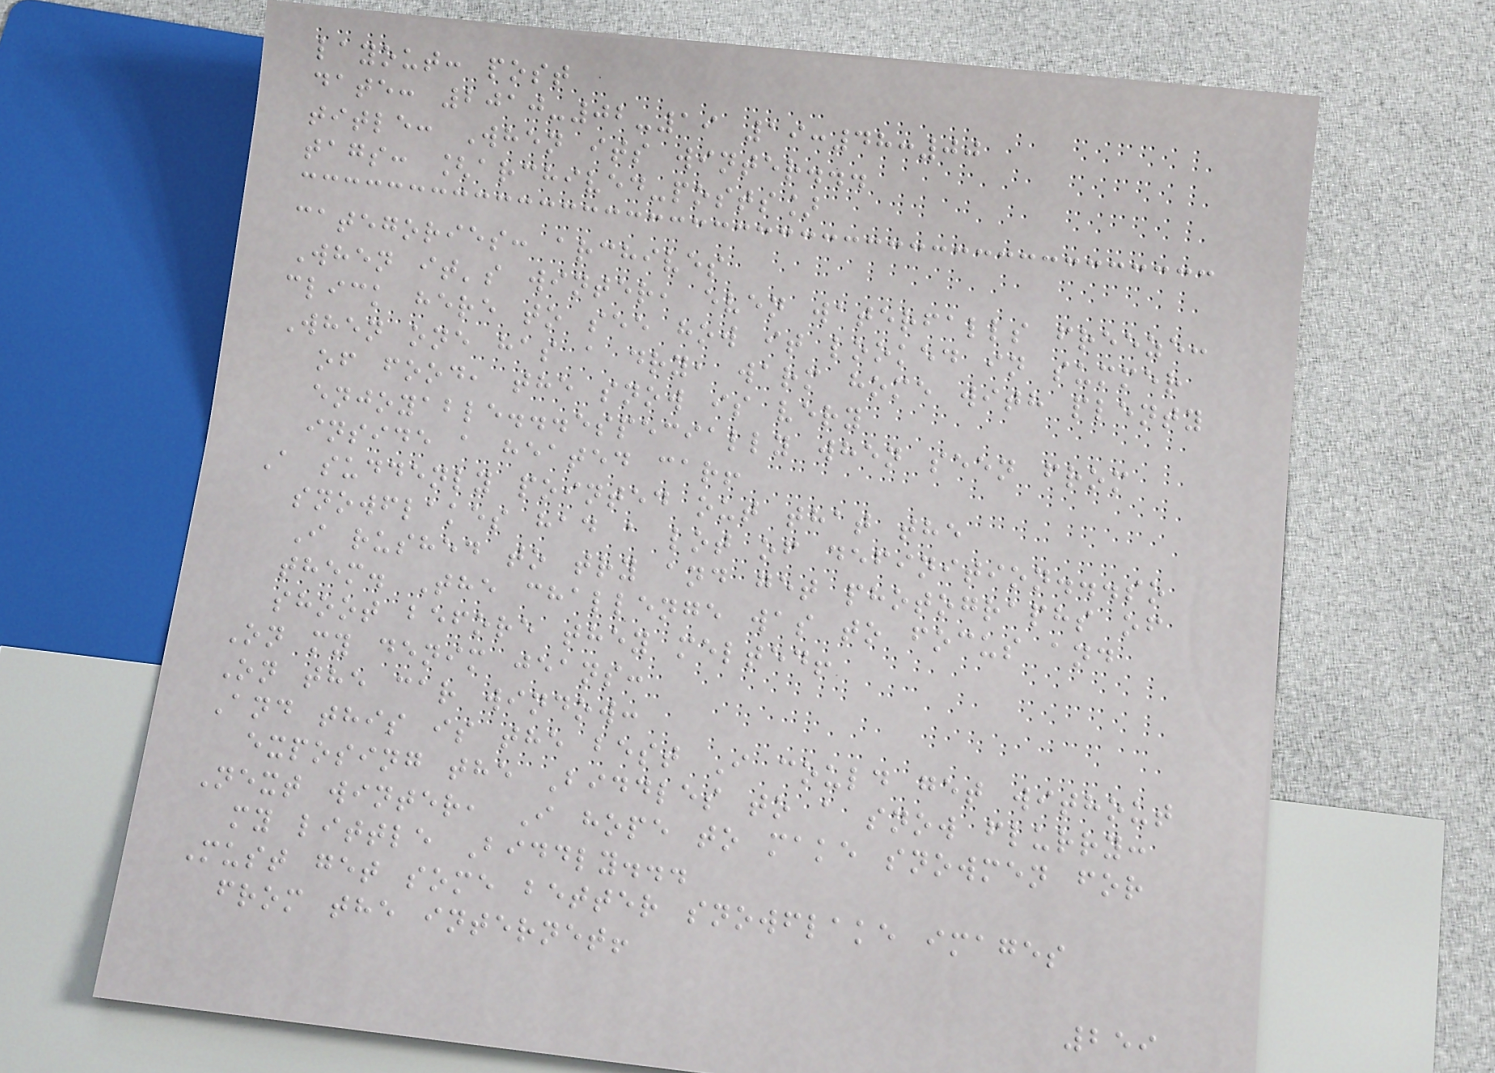layout: post
date: 2010-02-19 19:48:00
title: When its winter...
tags: [archived-posts]
categories: archives
When it's winter, even waterfalls freeze:
click here to see how it looked in summer
When one has a dry, warm home with plenty
of food, the snow is very
enjoyable...especially when seen from
inside a heated car!
A suddenly pointed out that the
snowflakes had a lot of definition...so
I rushed to try and get photographs of
them. The challenge was to focus and
shoot before they melted!
On my denim jeans:
On the car window:
And this is the best I could get without
exposing the Biddles to a snow flurry:
Next winter, I hope to make snowmen for
my little Biddly...
Must get some better snowflake images
from the internet!
259
